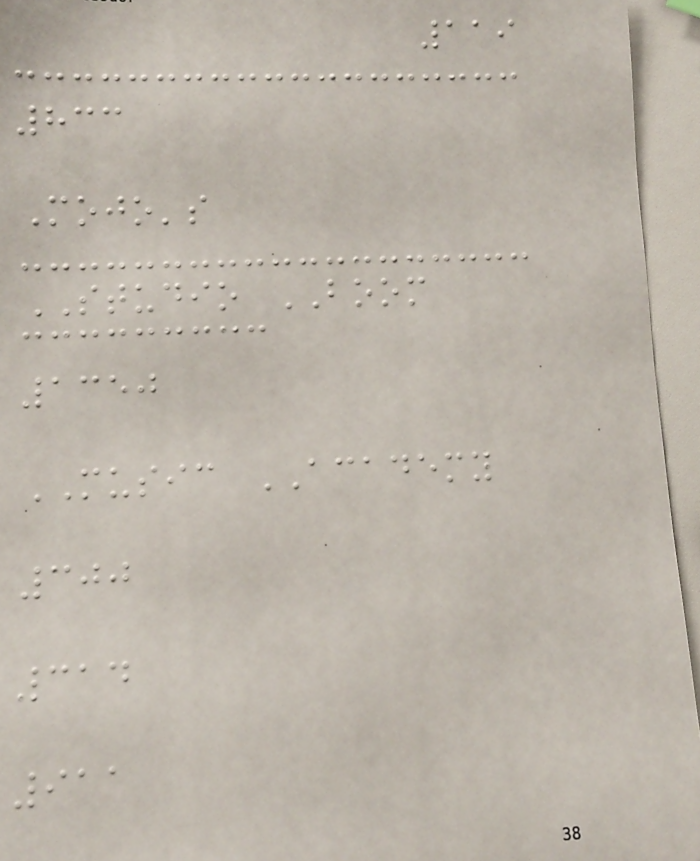119
833
Mojo's
STUDIO BOOM
1350
MUSIC ACADEMY
300
314
911
